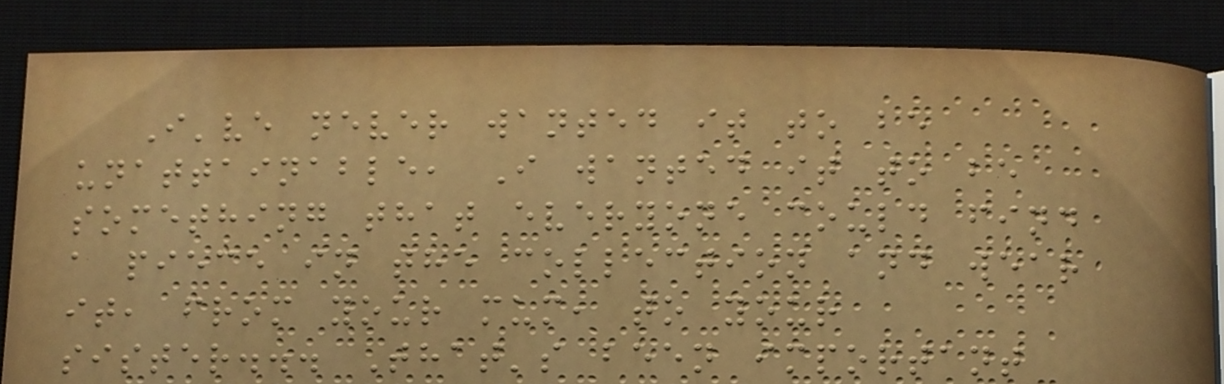I've never wanted it to be
unattainable, I wanted it to be
something that everyone could find
a piece in the collection and wear
it, from your mum, to your
sister... That's been important
